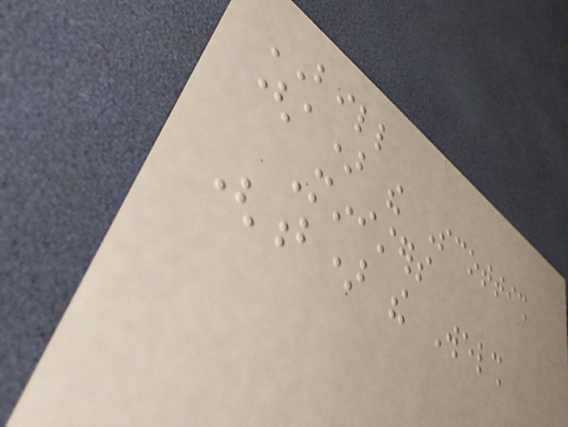BILL
(a) the Scottish
Ministers
(b) the Welsh
